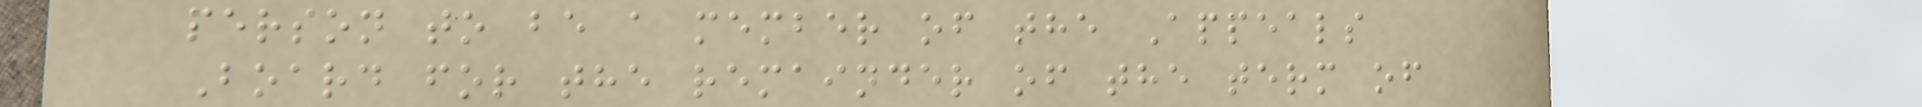person to be a member of the Appeals
Board for the remainder of the term of
